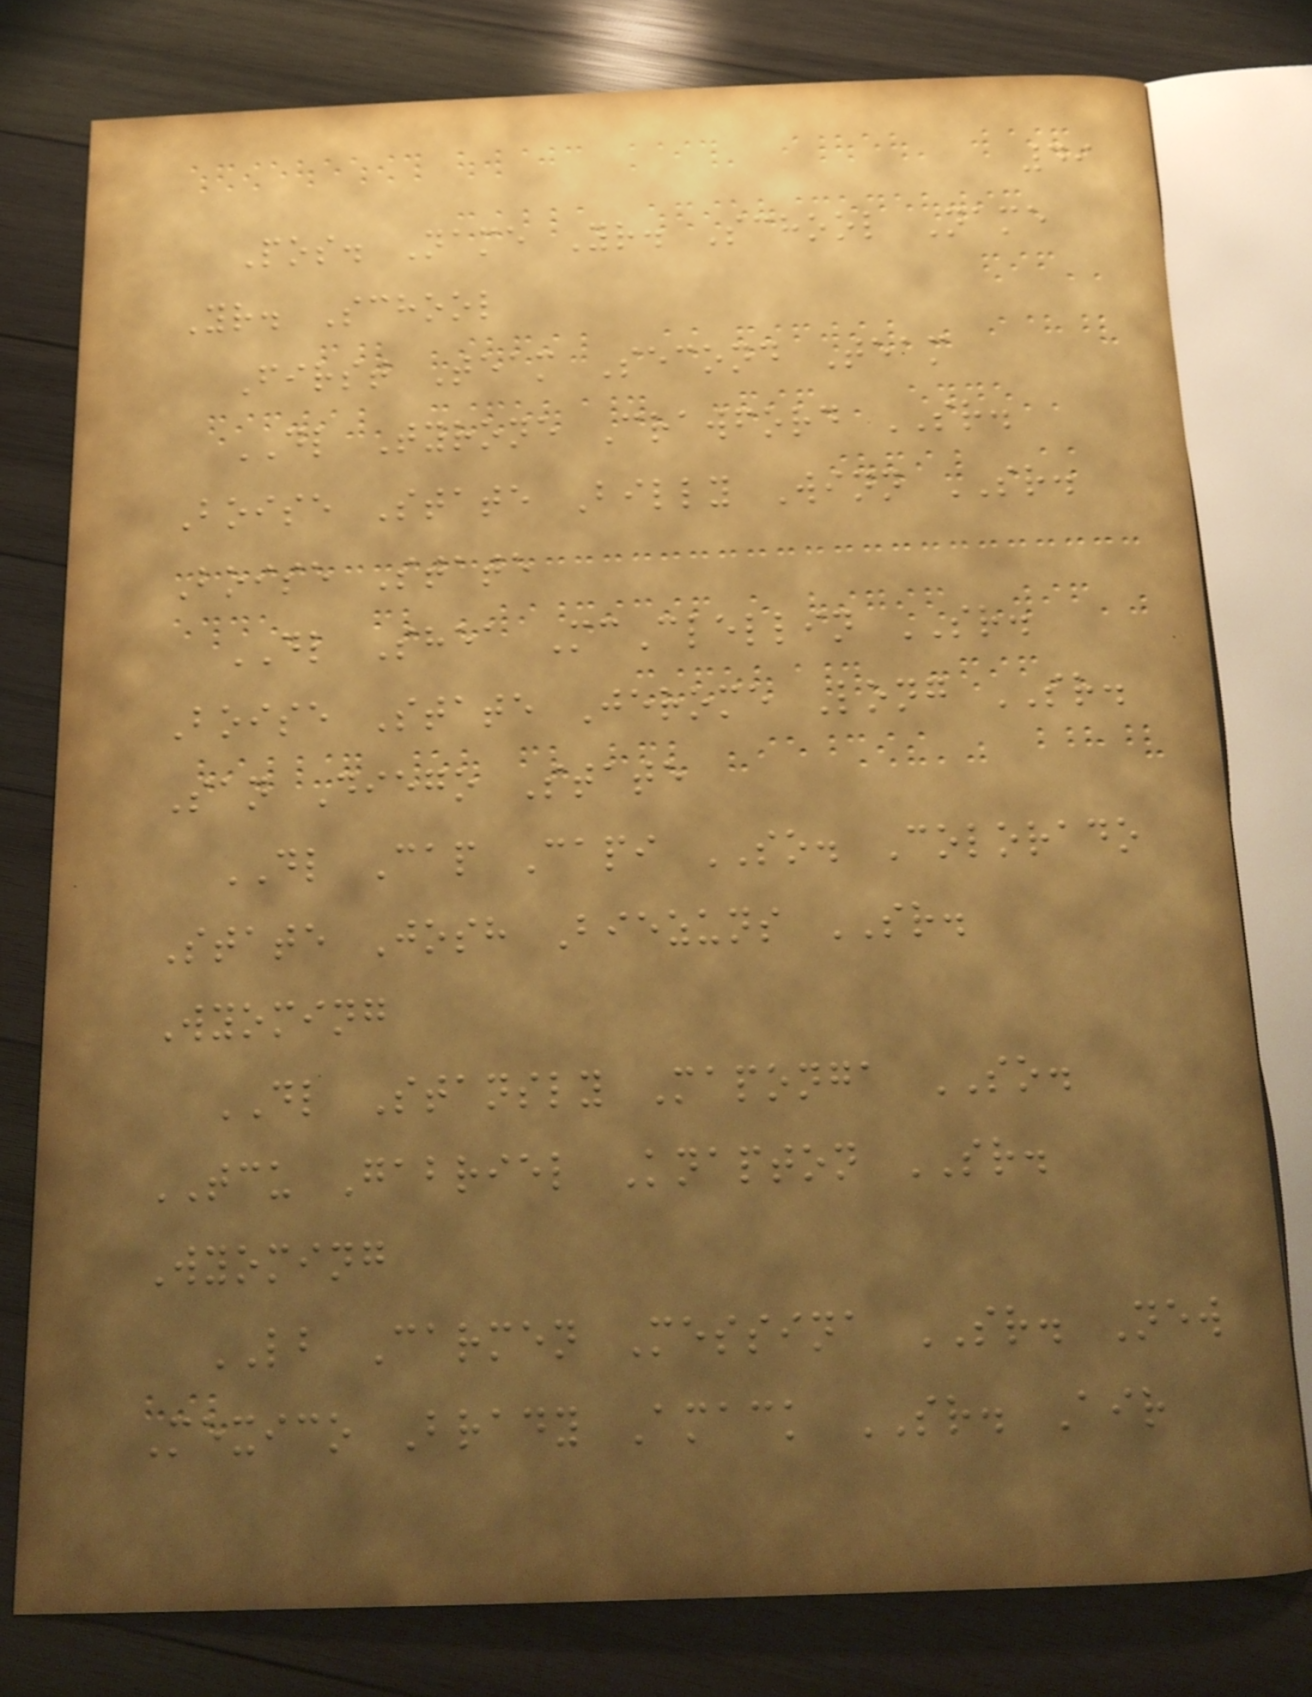49
Pos. Name Yr. School Name
Yr. School
First Team Second Team
DL Tyrone Crawford SR.
Boise State Billy Winn SR.
Boise State
DL Shea McClellin SR.
Boise State Jerome Long SR.
San Diego State
DL Cap Capi SO. Colorado
State Josh Biezuns SR.
Wyoming
DL Stansly Maponga SO.
TCU Gabriel Knapton SR.
Wyoming
LB Carmen Messina SR. New
Mexico Brady Amack SR. Air
